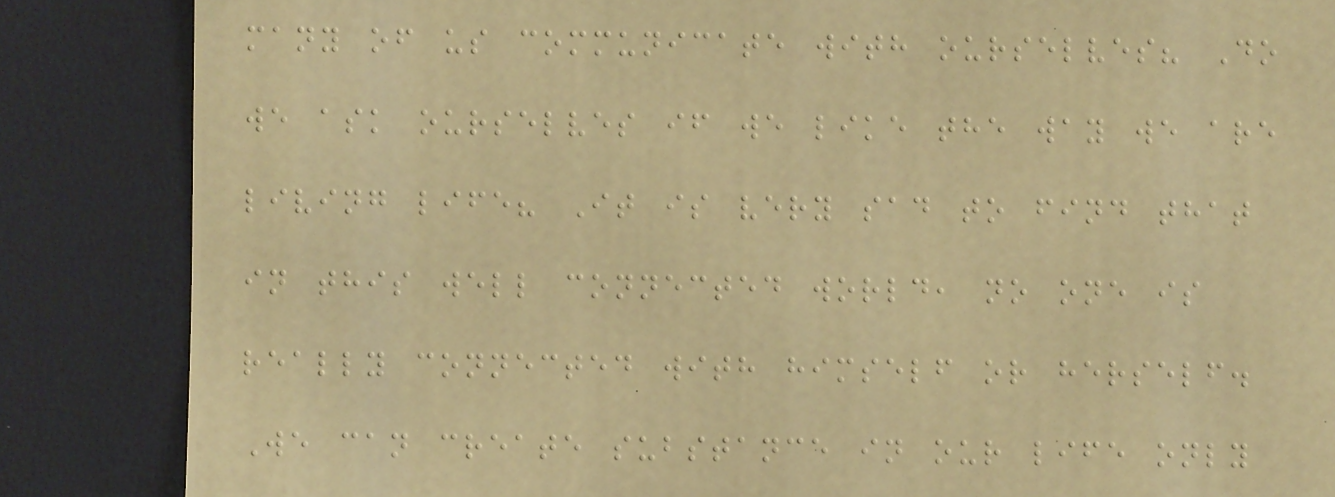many of us communicate with ourselves? Do
we ask ourselves if we like the way we are
living life? It is very sad to find that
in this well connected world, no one is
really connected with himself or herself.
We can create substance in our life only
